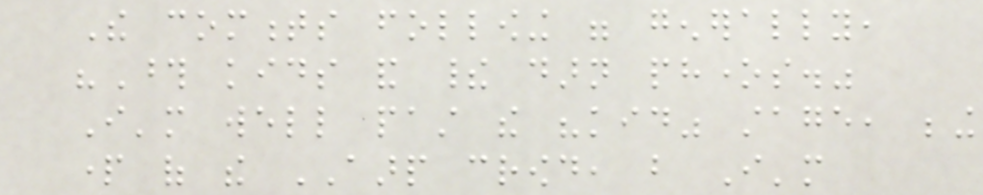The comments following were generally,
"Those kids and their darn phones."
I'm well past the "kid" stage, being
part of the AARP crowd, but I'm
